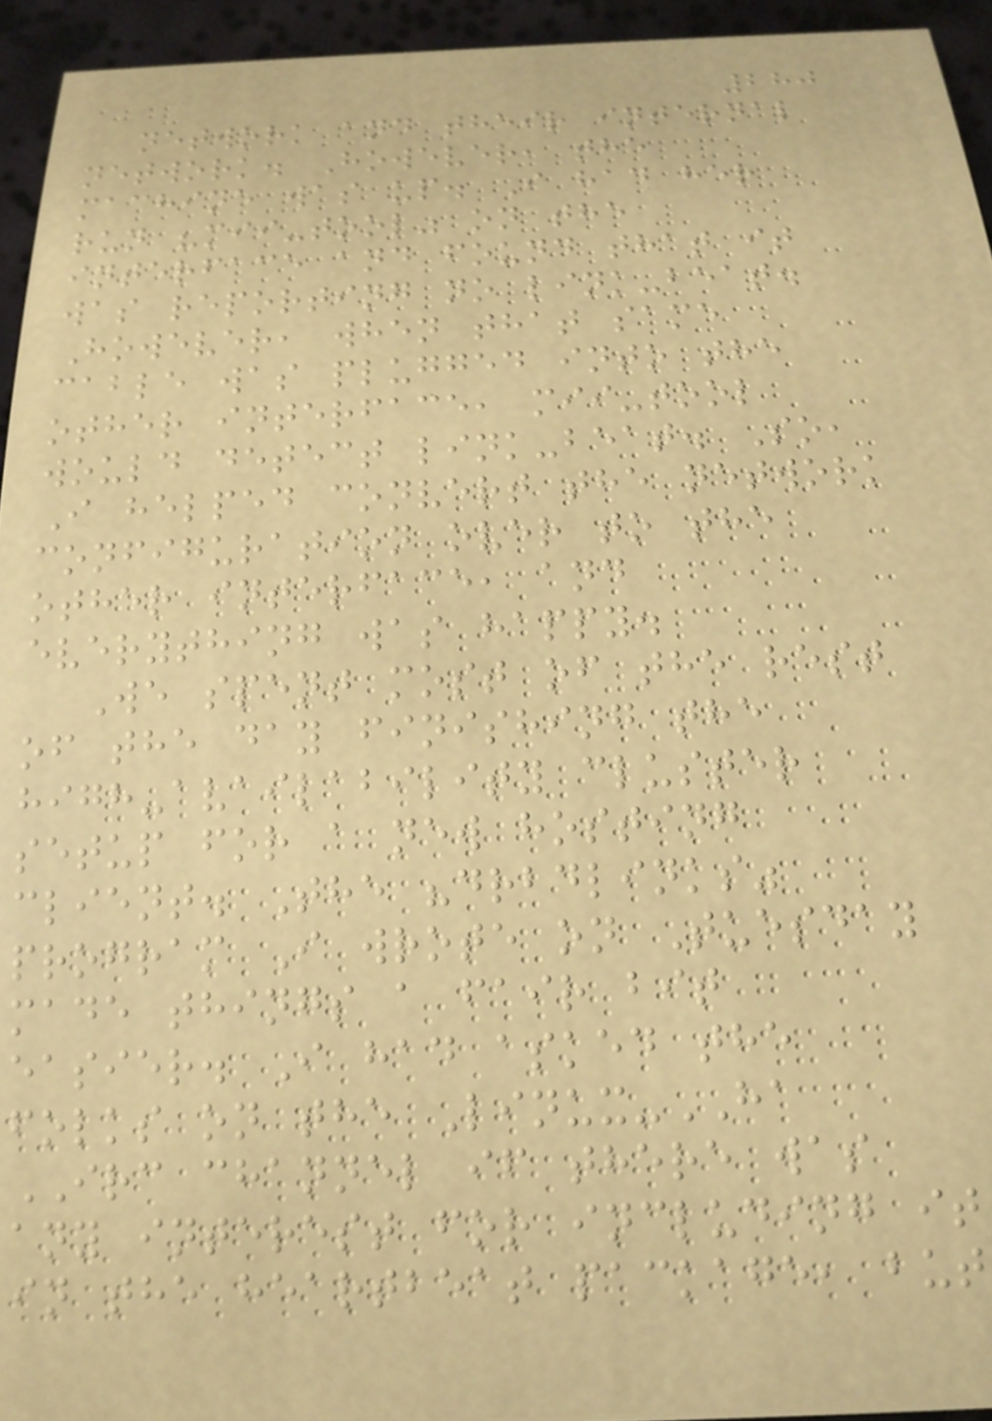280
network and their internal
network. However, the
machine was up. I had her
run "mii-tool" on the
interface and found that it
was reporting no link-beat.
However, when that same
cable was plugged into the
other interface, mii-tool
would detect link-beat. So,
I helped convert the network
configuration over to the
other interface, and
everything was happy.
We spent most of the rest
of the day finishing the
high-availability cluster
setup for a new hosting
client. The "drbdlinks"
program I wrote on Tuesday
made things a fair bit
easier. I had asked the
folks on the Linux-HA
IRC channel if there was
any interest for including it
in the heartbeat package, but
